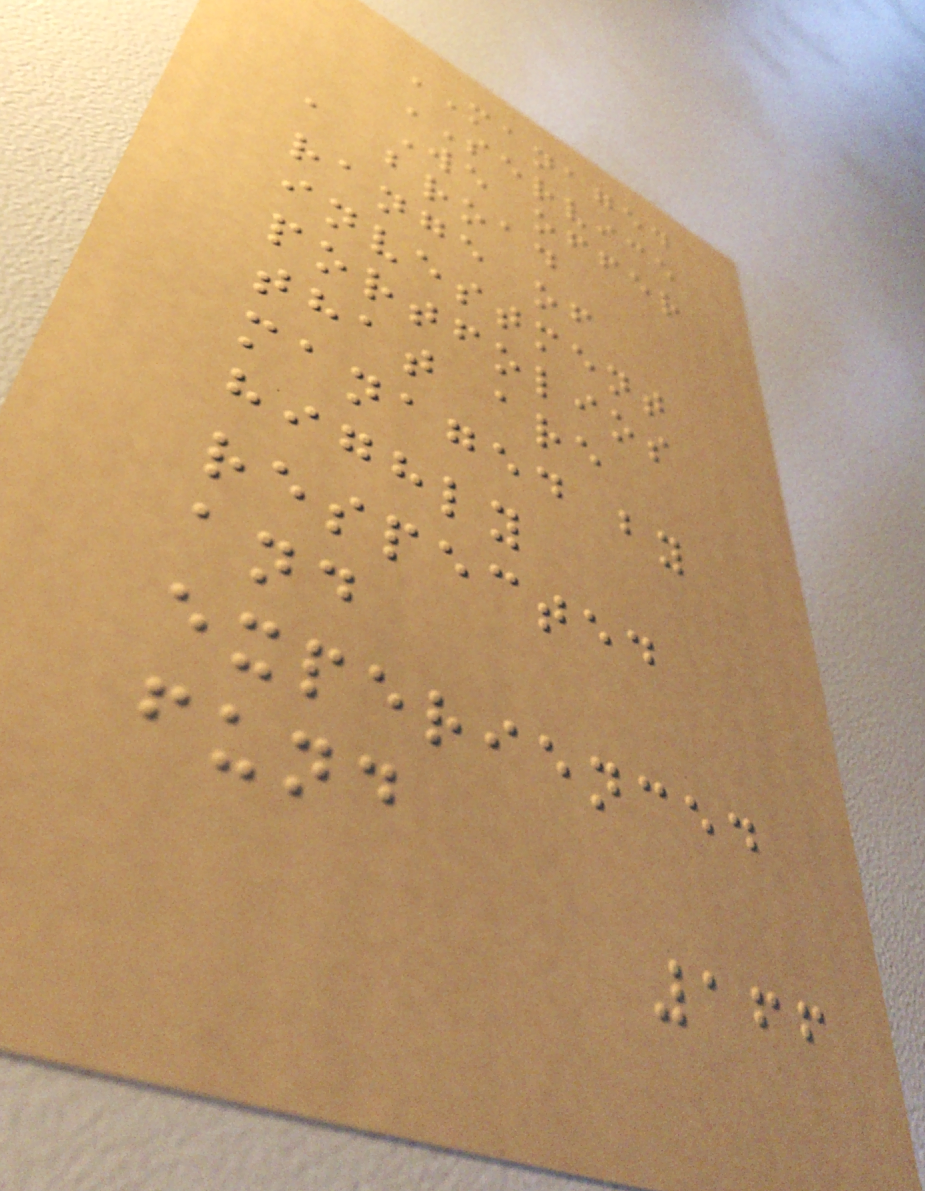MANAGED
SERVICE
We offer
a broad
range of
investment
portfolios
that are
managed by
highly
respected
and
experienced
fund
166
